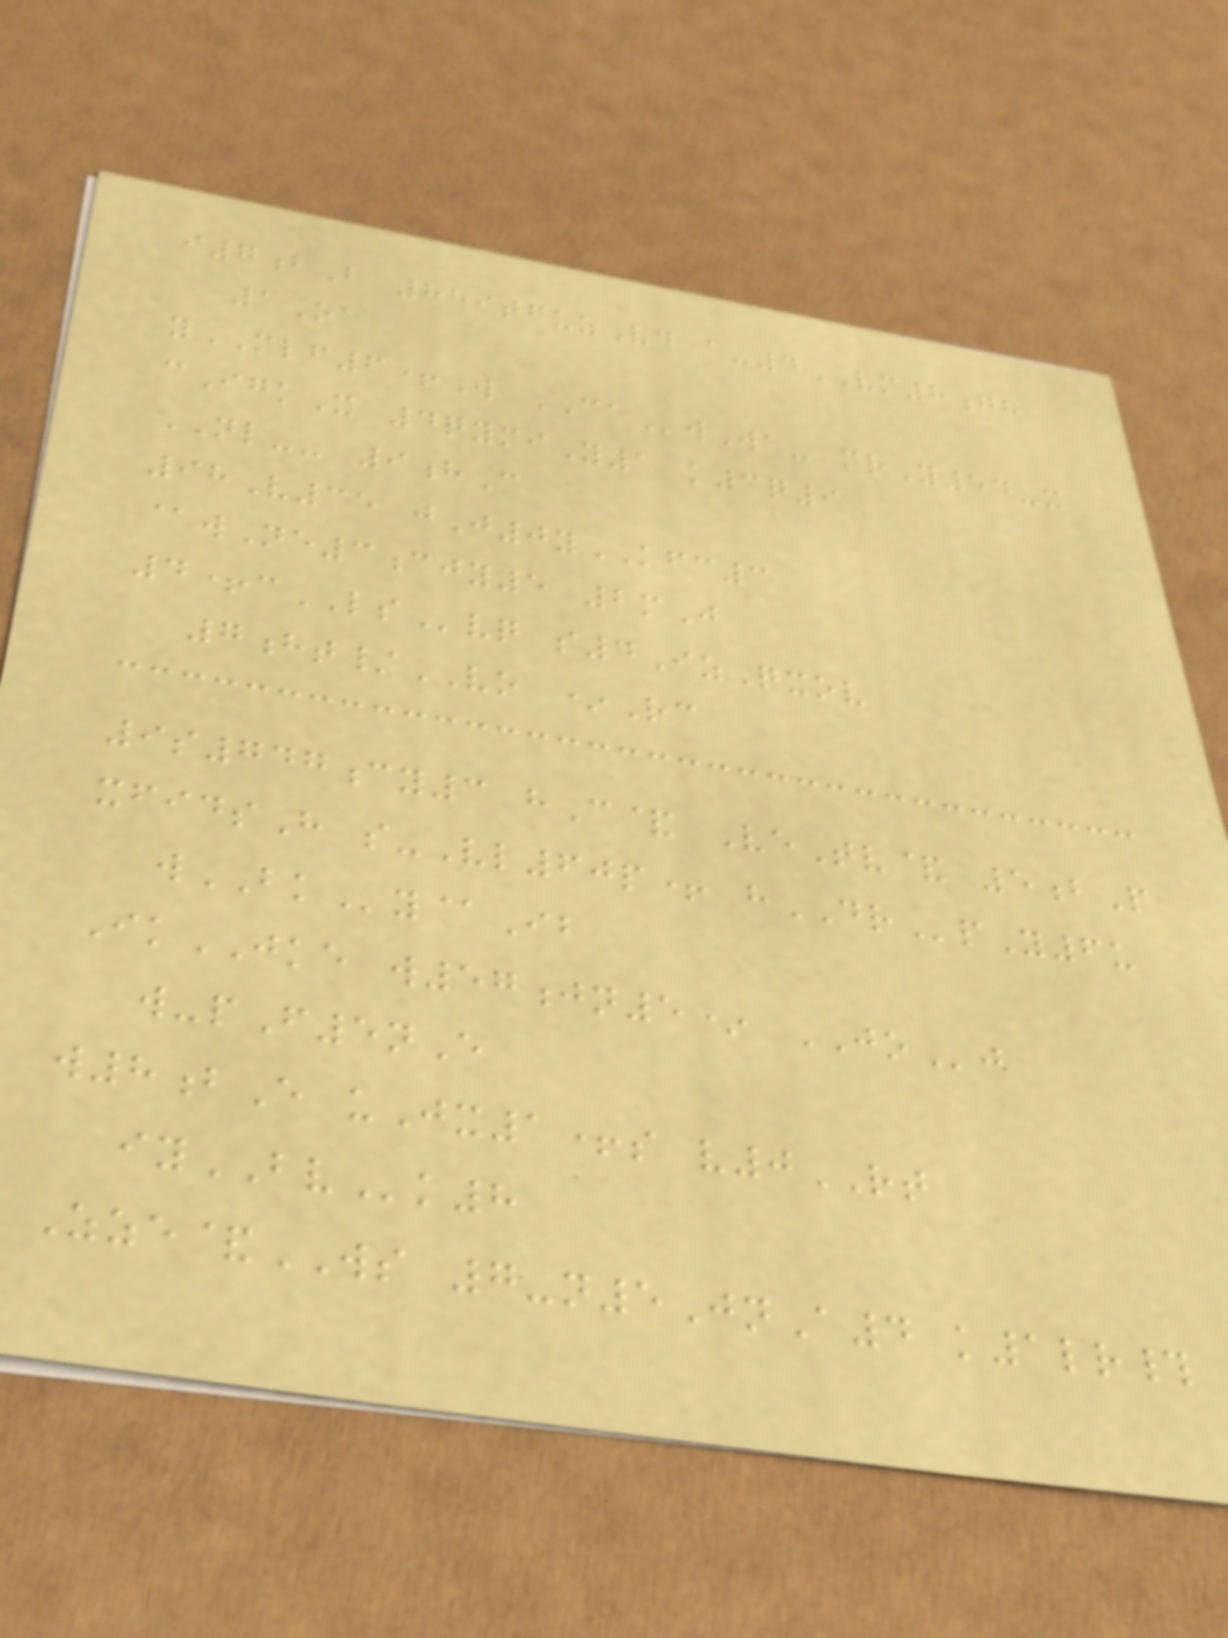i7bB 889tfuzVd a-4VM8gh
1Oa
yMLF6+W CAwWa- mrY54-x
cIgkX 4qymiY1 k3q9
NL-- 9hC
98V35 jJ0yKFC3
@wNe3cjy5 2mJ
4+cLSvq s4IzQxov
7ht/VO *Rc
9s747cy3 hC& VeTv& 5bP
xfidsH s-Vl60p+ hDRpY6u
wBKy@Ib
IkJKE w57jn5* JOj
w-pF5nE
w8bE uJx1+s v0RT
iyBVk8
Zze&WS 7-n5JnA4 k1lr#
